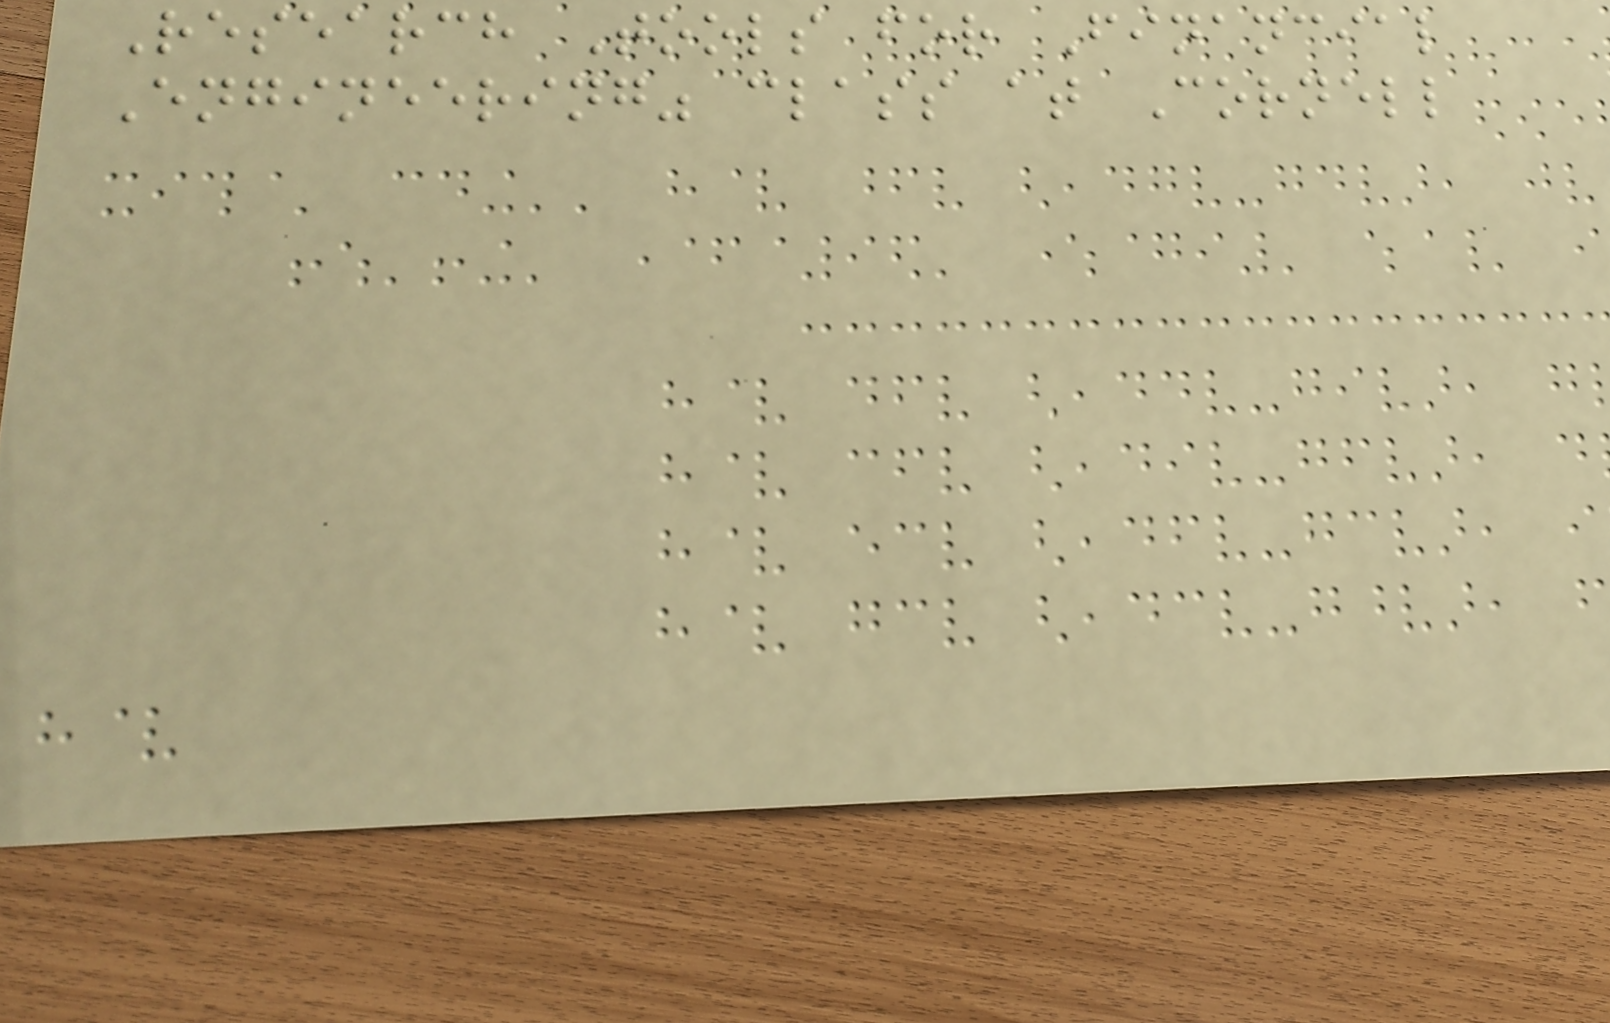Research Tools for Financial
Engineering" class at Cornell
